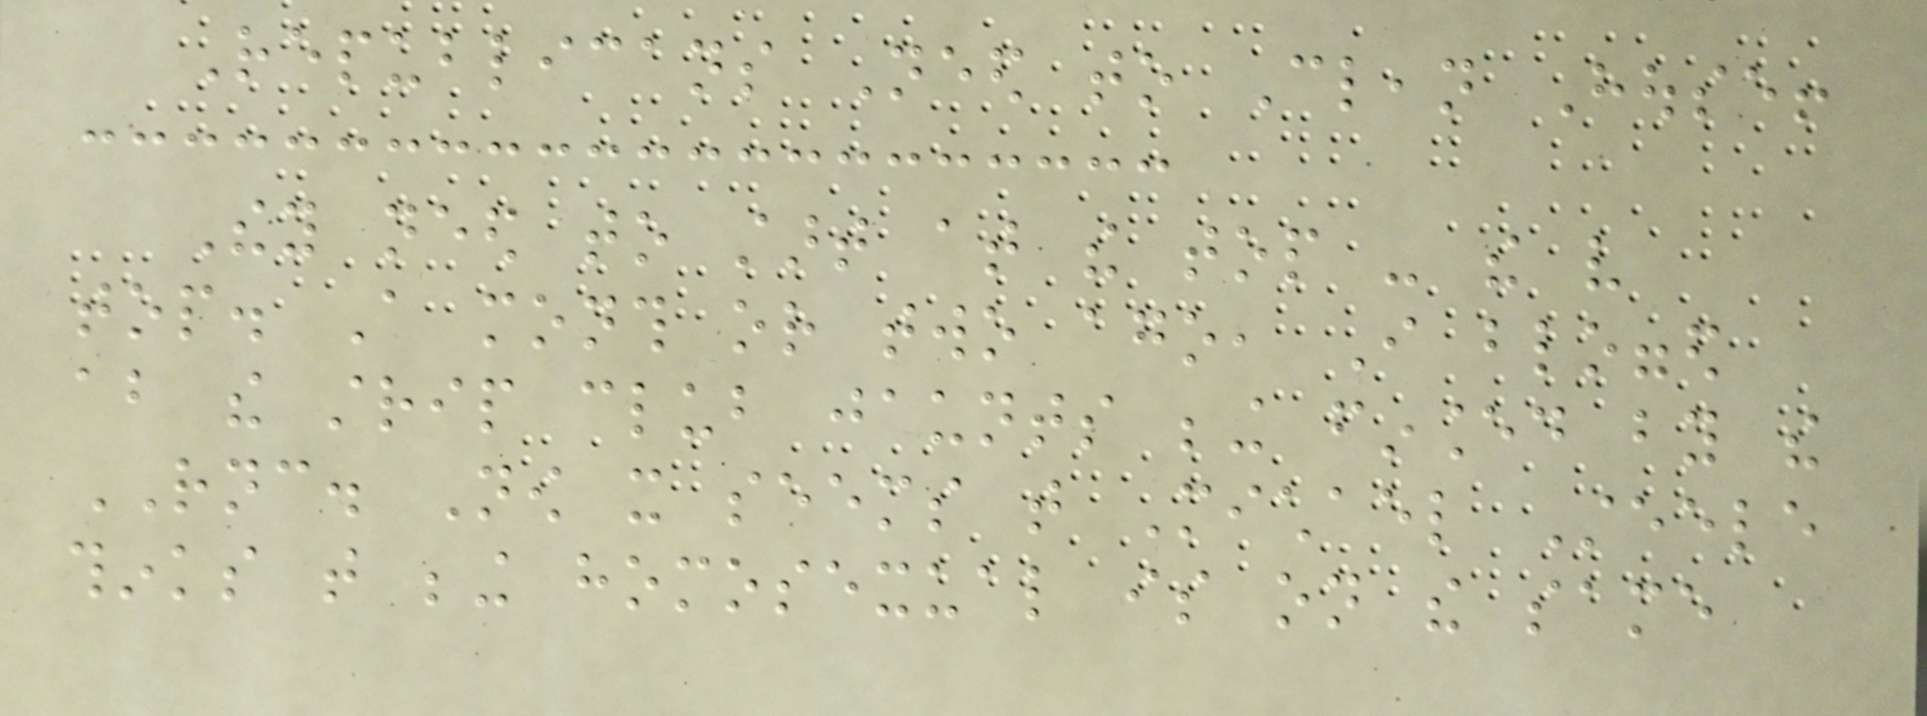Republicans Need to Clean House!
They need to start at the top - the very
top. A month or two ago, I blogged
about the strip club jaunts being financed by the
RNC. Now it seems that Michael Steele
thinks that being homosexual is on the same
